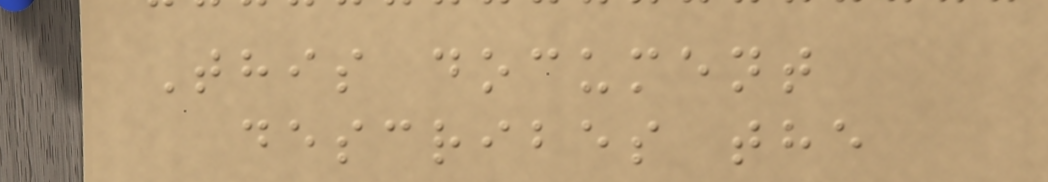This document
describes the
